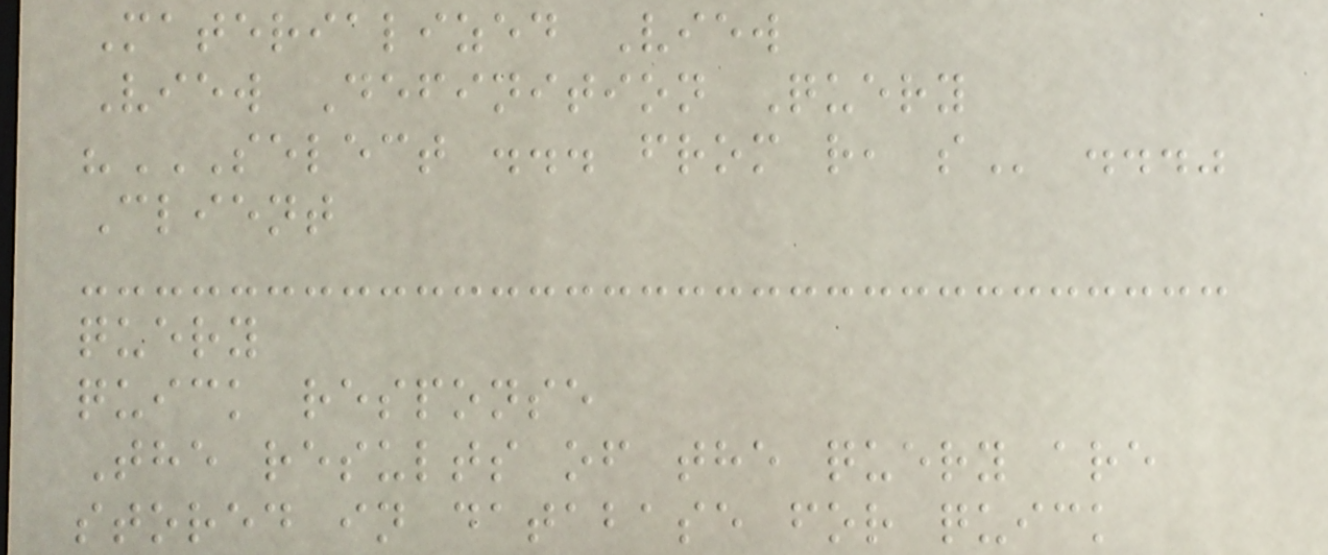Materialized View
View Definition Query
"SELECT ... FROM R, S ..."
Client
query
quick response
The results of the query are
stored in database for quick
